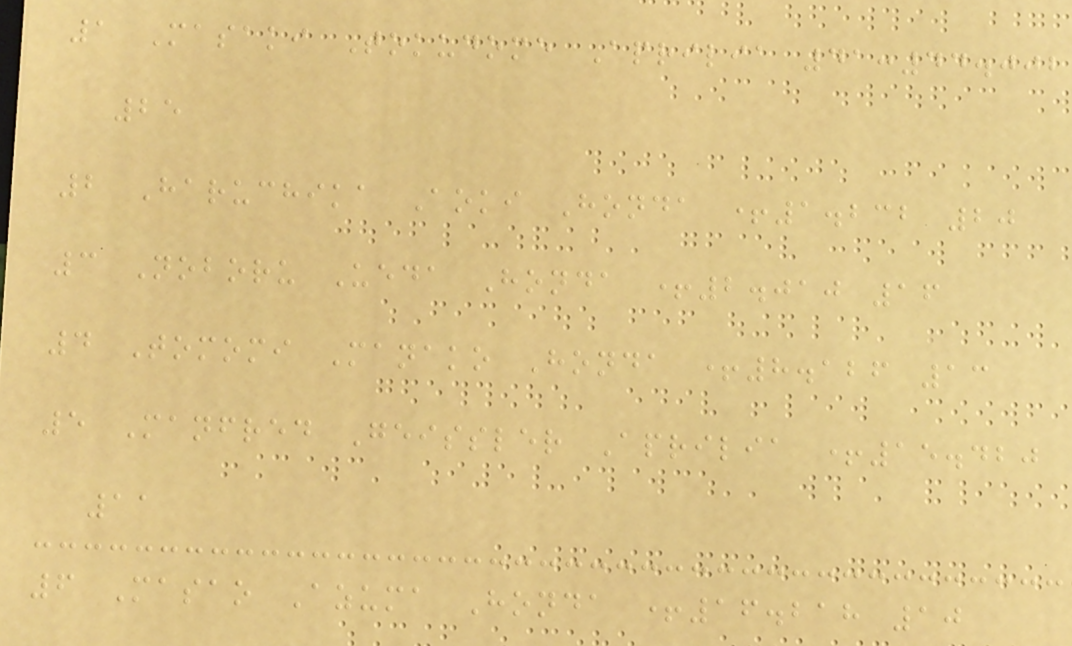1 Masaki Tokudome Aprilia 41:44.002
25
2 Haruchika Aoki Honda +1.232 20
3 Noboru Ueda Honda +2.010 16
4 Tomomi Manako Honda +8.126 13
5 Manfred Geissler Aprilia +15.420
11
6 Masao Azuma Honda +16.218 10
